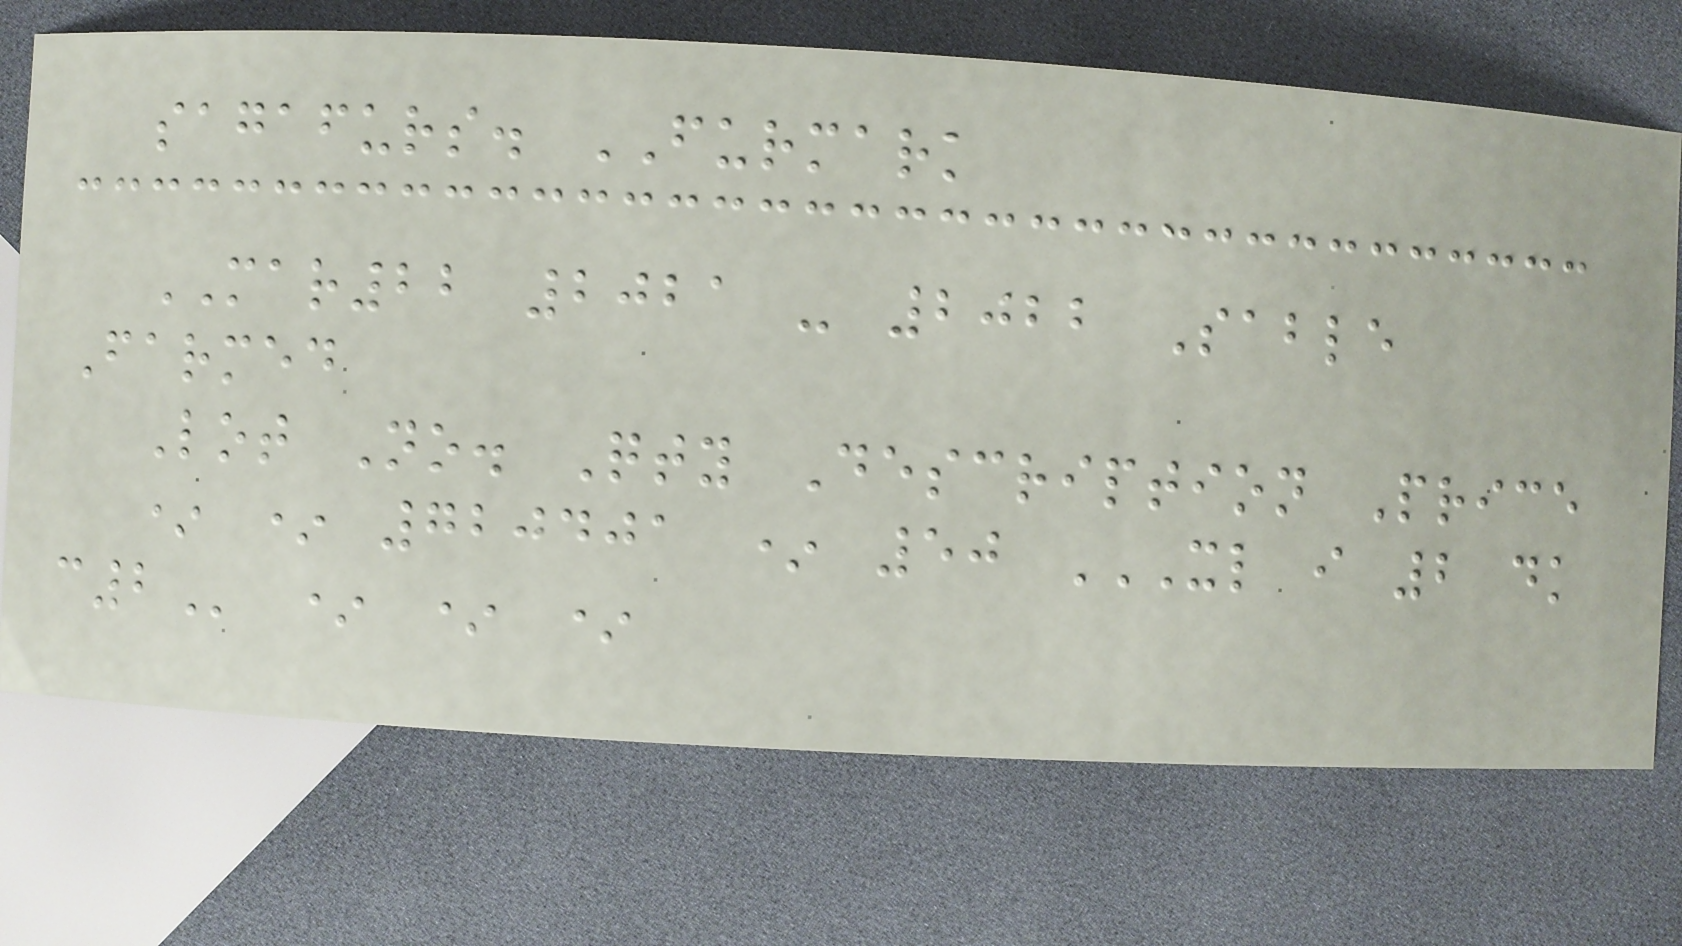sagafurs. FURMARK
MAR22 2021 - 2022 Sable
Farmed
Lot No. Qty Description Price
* * 720401 * 50 XL I 2 DK
C2 * * *
